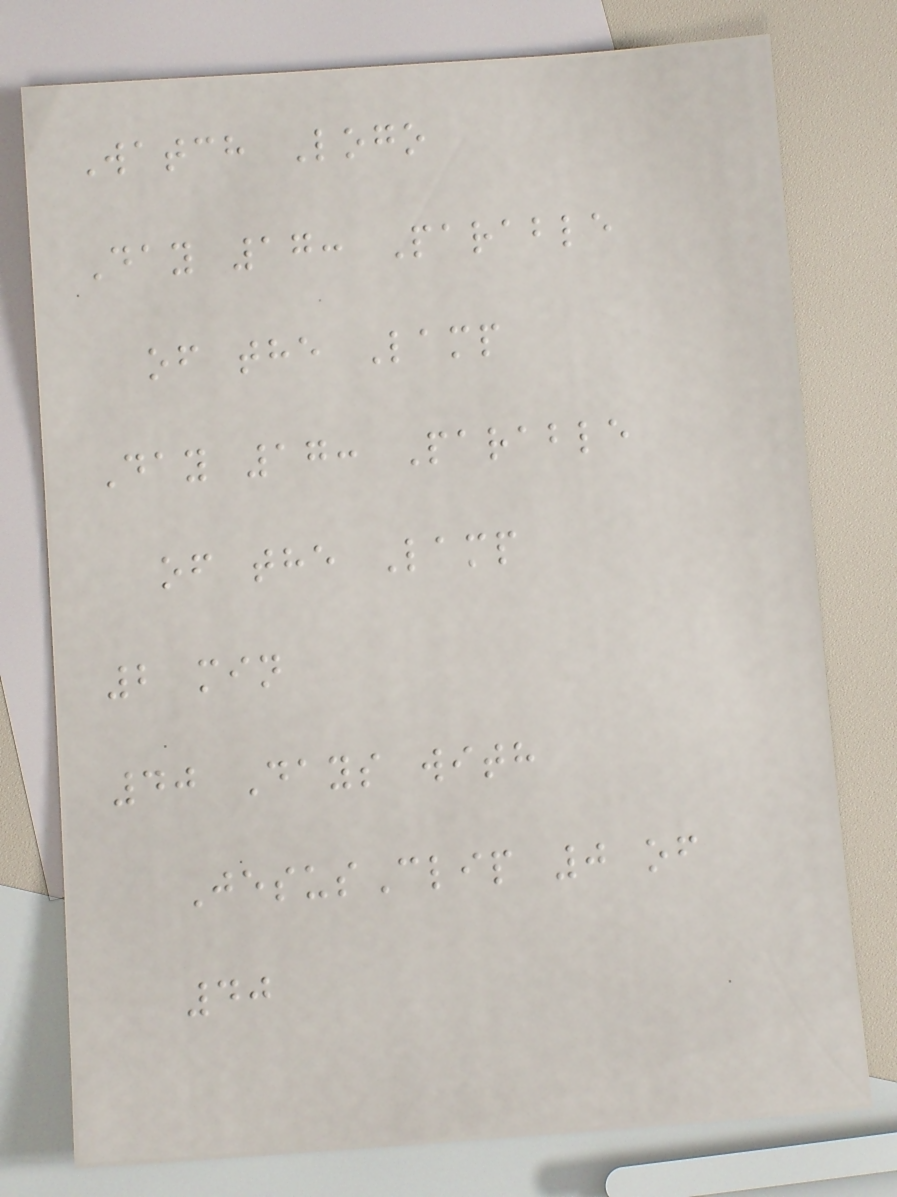Watch Logo
Day 17: Parable
of the Lamp
Day 17: Parable
of the Lamp
2 min
40 Days with
JesusClip 0 of
40
